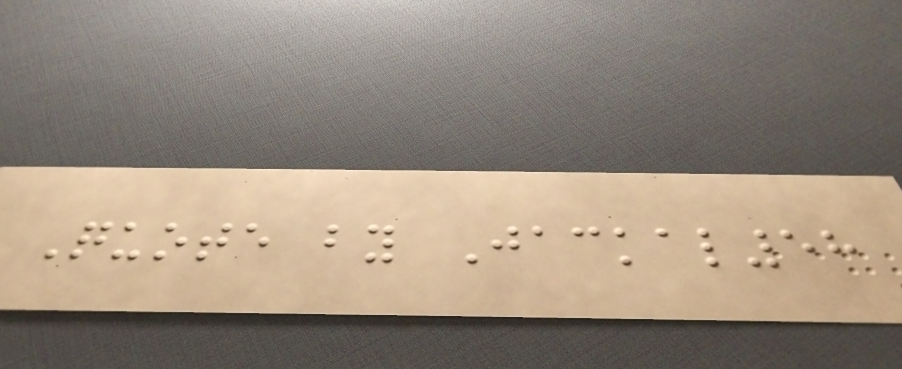Quote by Jackal58
